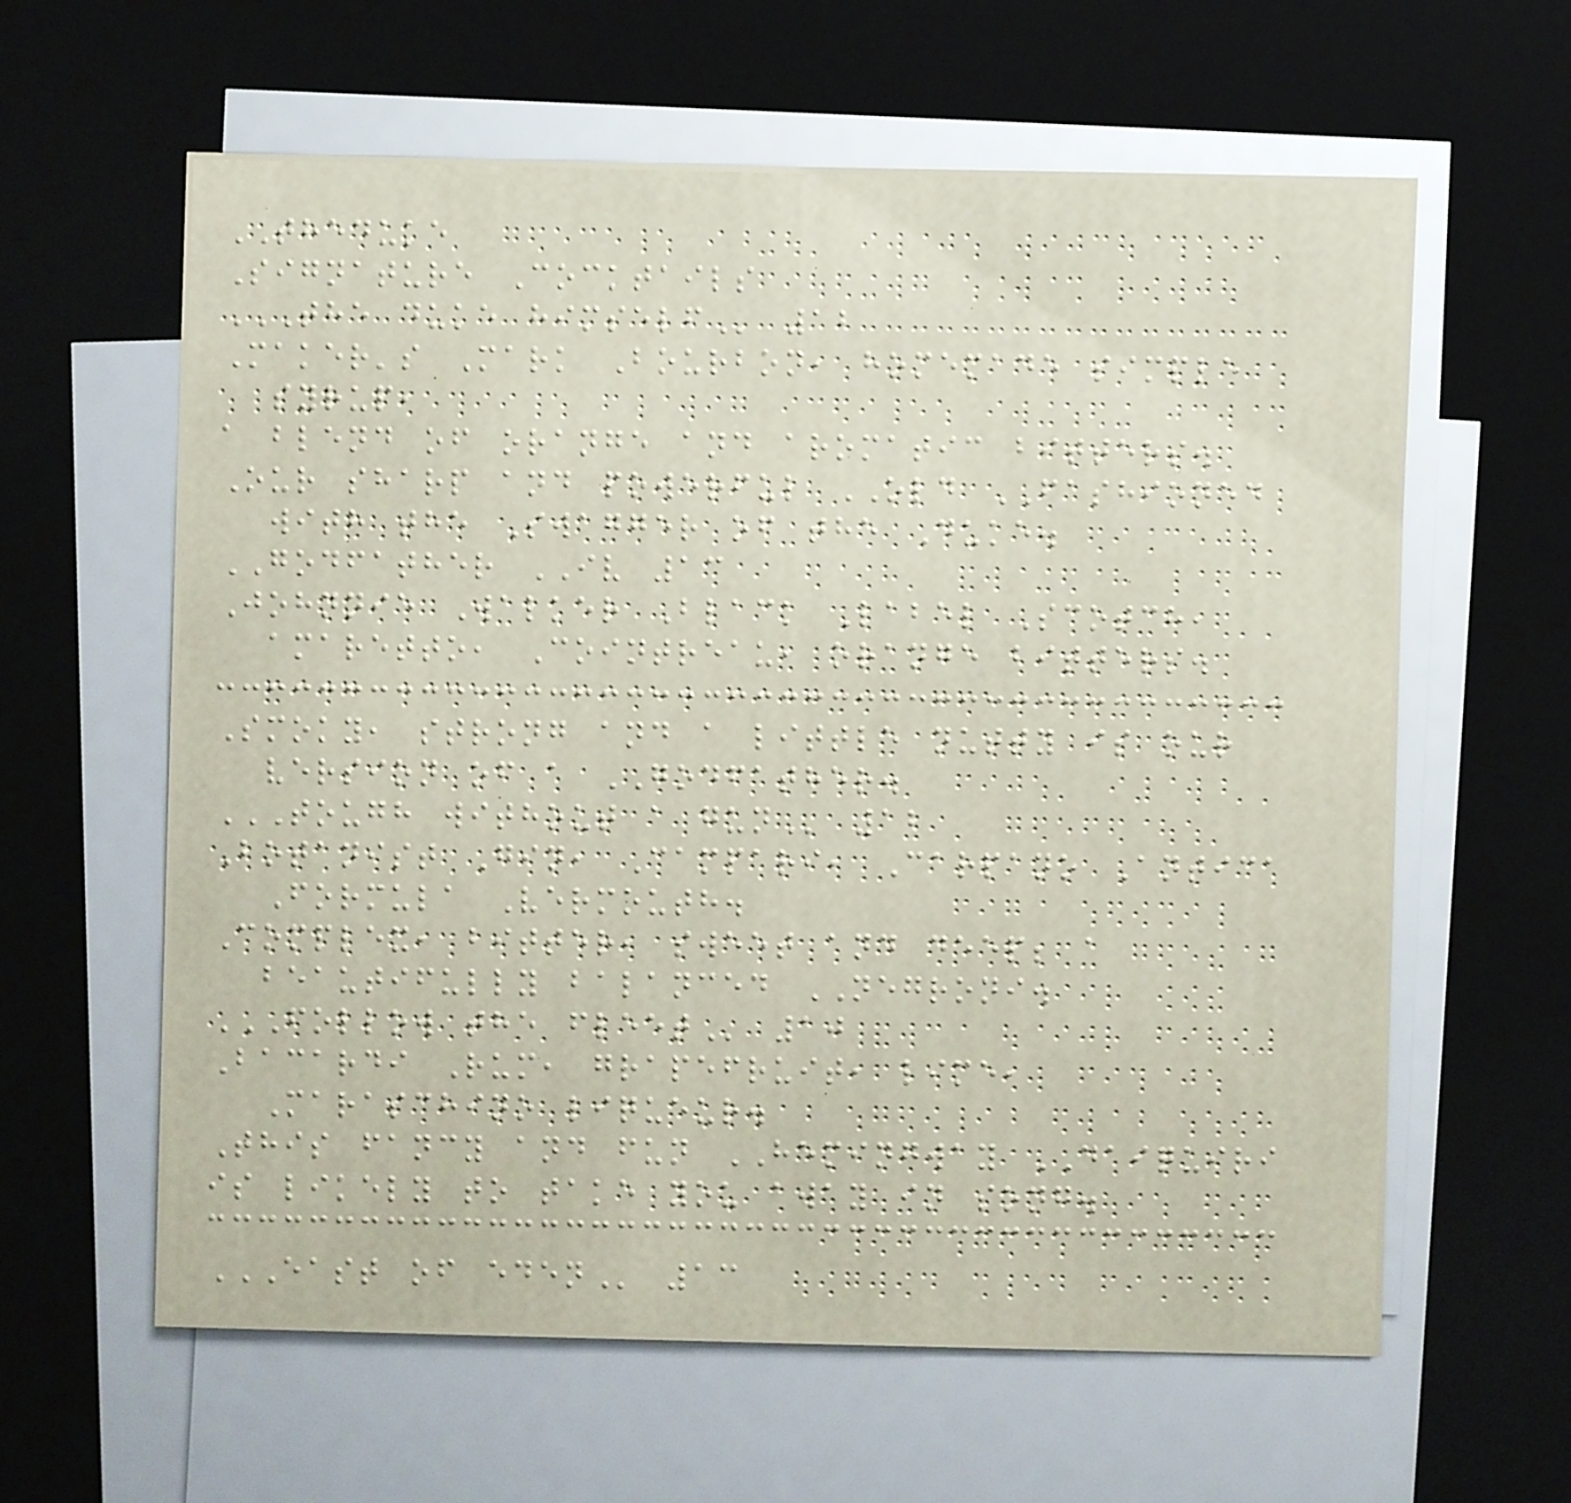THEDUKE
Signature Cocktails
THE DUKE HIMSELF 12
Maker's Mark Bourbon, homemade simple
syrup,
a blend of orange and aromatic bitters.
Our sharp and powerful OLD FASHIONED
with the Swagger of the Duke.
GODFATHER IV 13
Johnnie Walker Black Label Scotch,
amaretto, Cointreau, orange bitters.
Smoky, strong and a little nutty is our
version of a GODFATHER.
TOUGH WITHOUT A GUN 12
Botanist Gin, Campari, Carpano Antica
Formula Vermouth.
Complex, bitter, sweet and deep; a
beautifully balanced NEGRONI.
FOLLOW THE FLEET 10
Bacardi Rum, grapefruit, lime,
Maraschino liqueur.
This fancy and fun HEMINGWAY DAIQUIRI
is likely to take you away in song.
EAST OF EDEN 13
